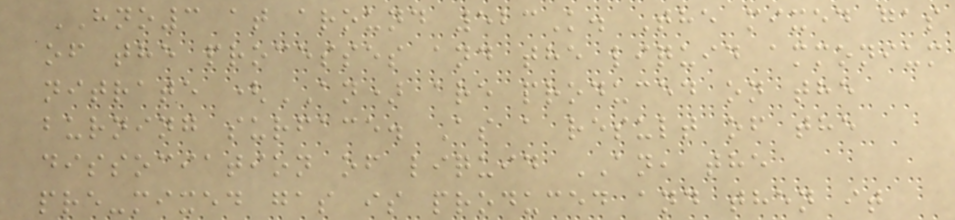HNO3 at around 523K. The mixed gas
of the processes and the liquid ammonium
nitrate (AN) are produced on the
burning surface. As a result of the
dissociation of liquid AN, the
pre-mixed gas is produced and then it
